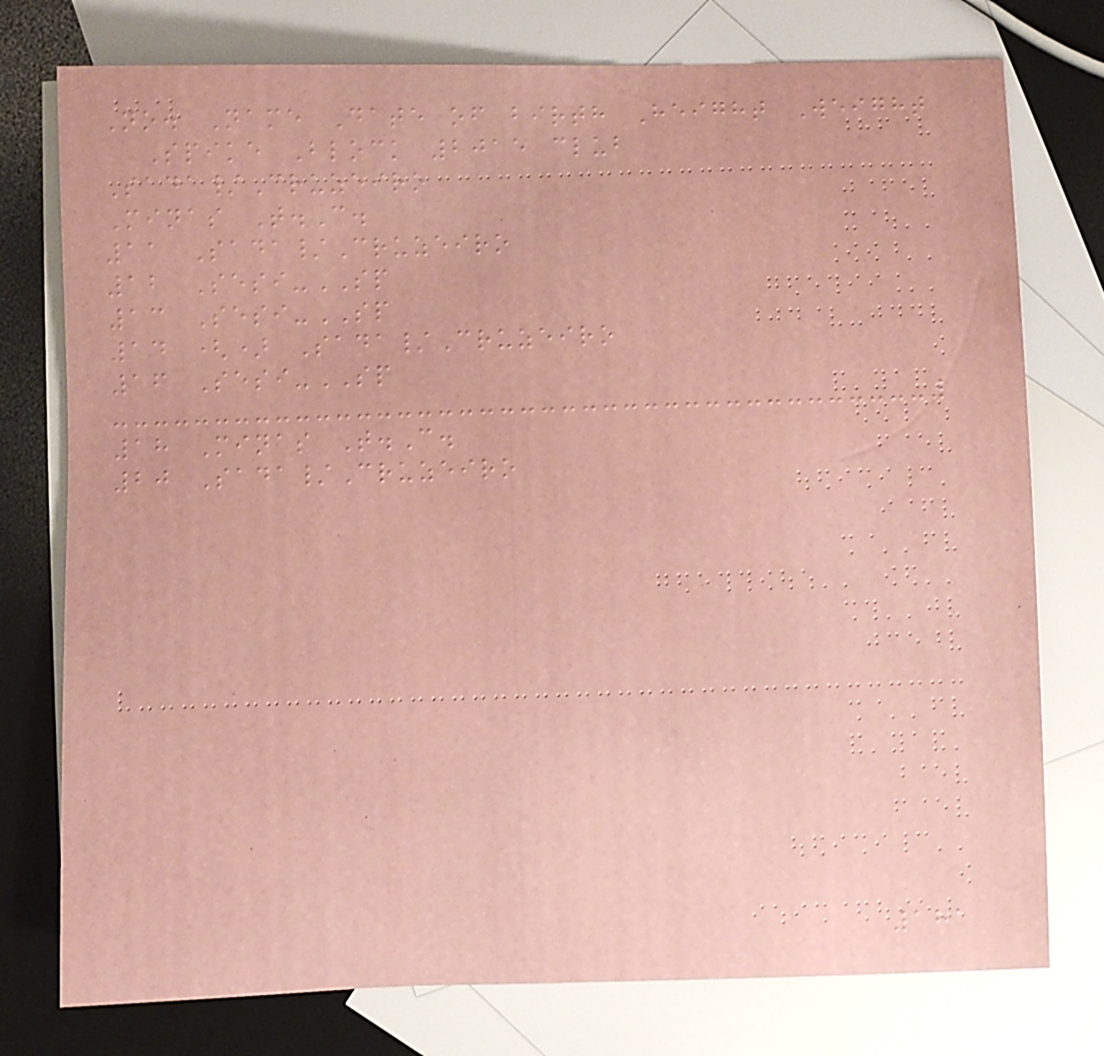No. Name Date of birth Height Weight
Spike Block 2015 club
Sada/Cruzeiro
Minas T.C.
11 Sada/Cruzeiro
12 Sesi-SP
13 Sesi-SP
14 () Sada/Cruzeiro
16 Sesi-SP
18 Minas T.C.
20 Sada/Cruzeiro
181
